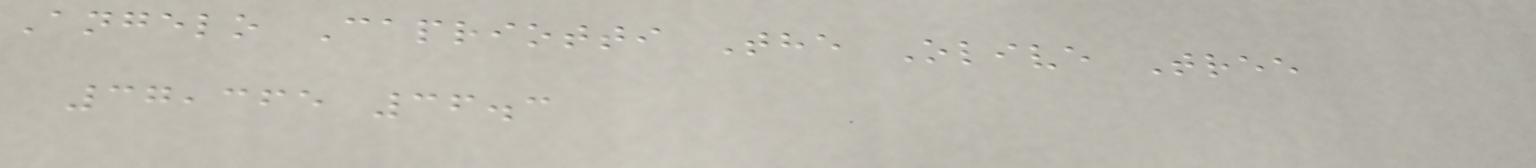Angelo Capriotti The Olive Tree
37,365 36.3
